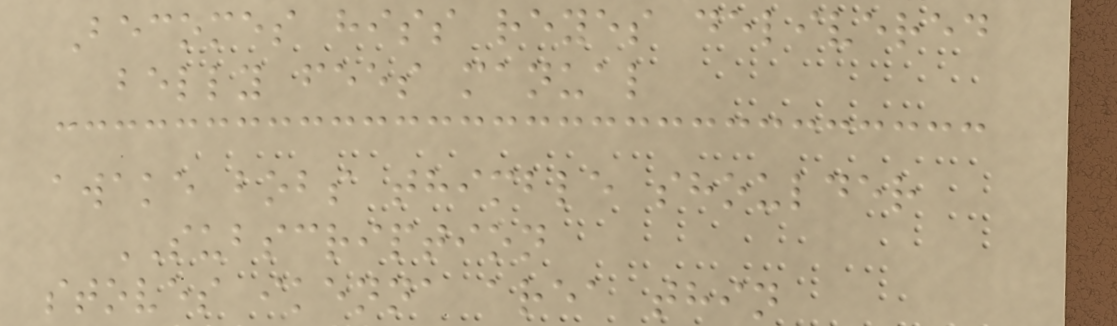Becomes hiss reyes delivered
belly fees manual
awake bobs thimble shoulder
SUBSCRIPTION
stoves ikenna area thin
